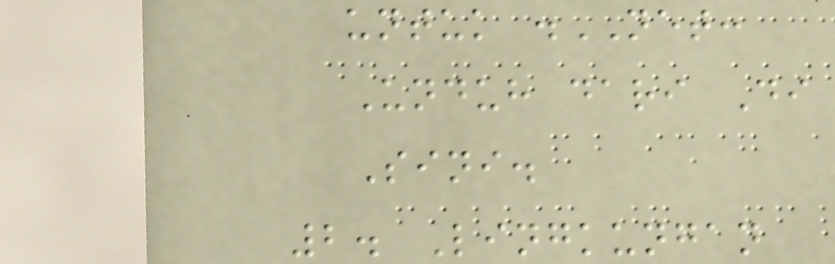untuk .NET:
Unduh dari Di
Sini.
2. Lingkungan
